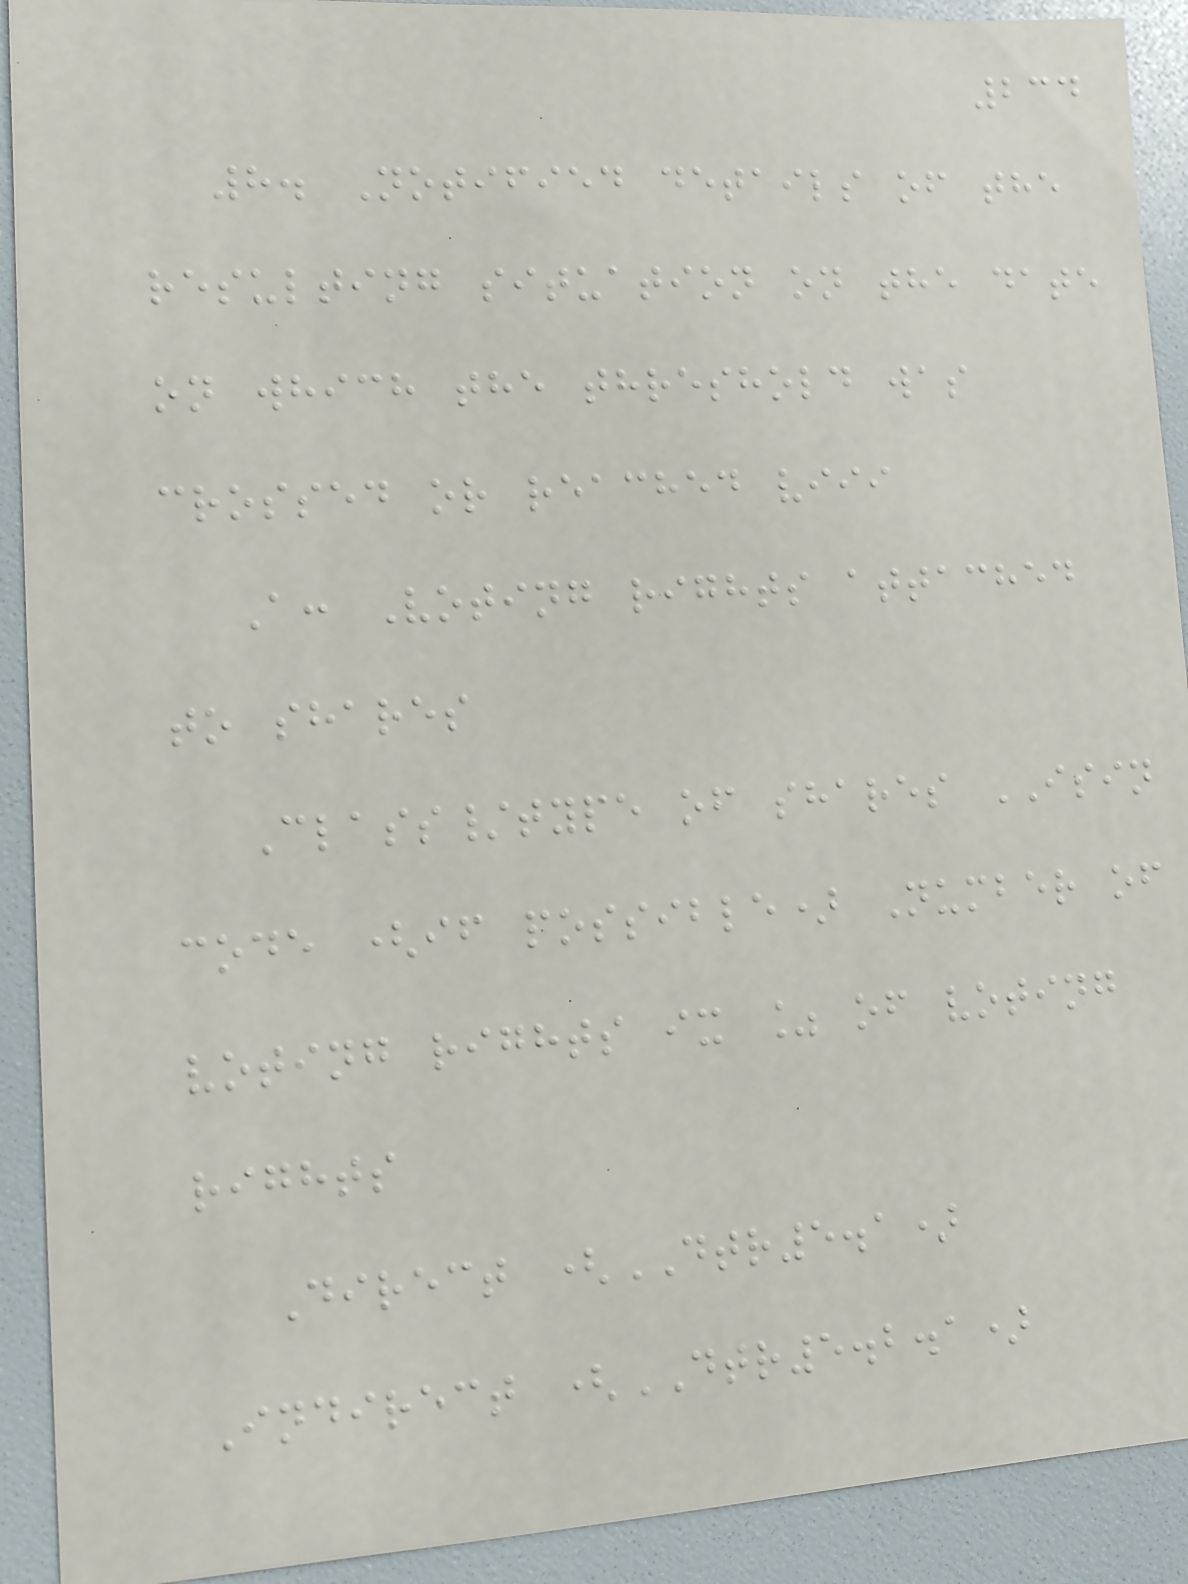234
8. Notified details of the
resulting situation on the date
on which the threshold was
crossed or reached viii
A: Voting rights attached
to shares
Class/type of shares ISIN
code (if possible) Number of
voting rights ix % of voting
rights
Direct (DTR5.1)
Indirect (DTR5.2.1)
